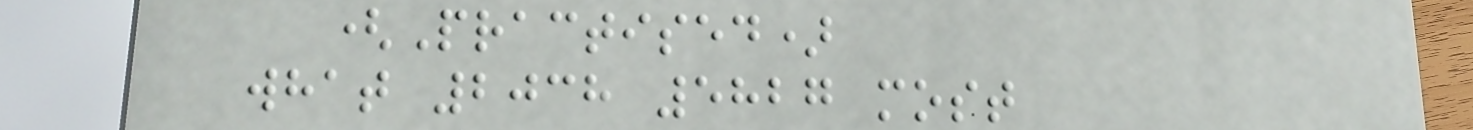(Practised)
what 2038 5827 most
